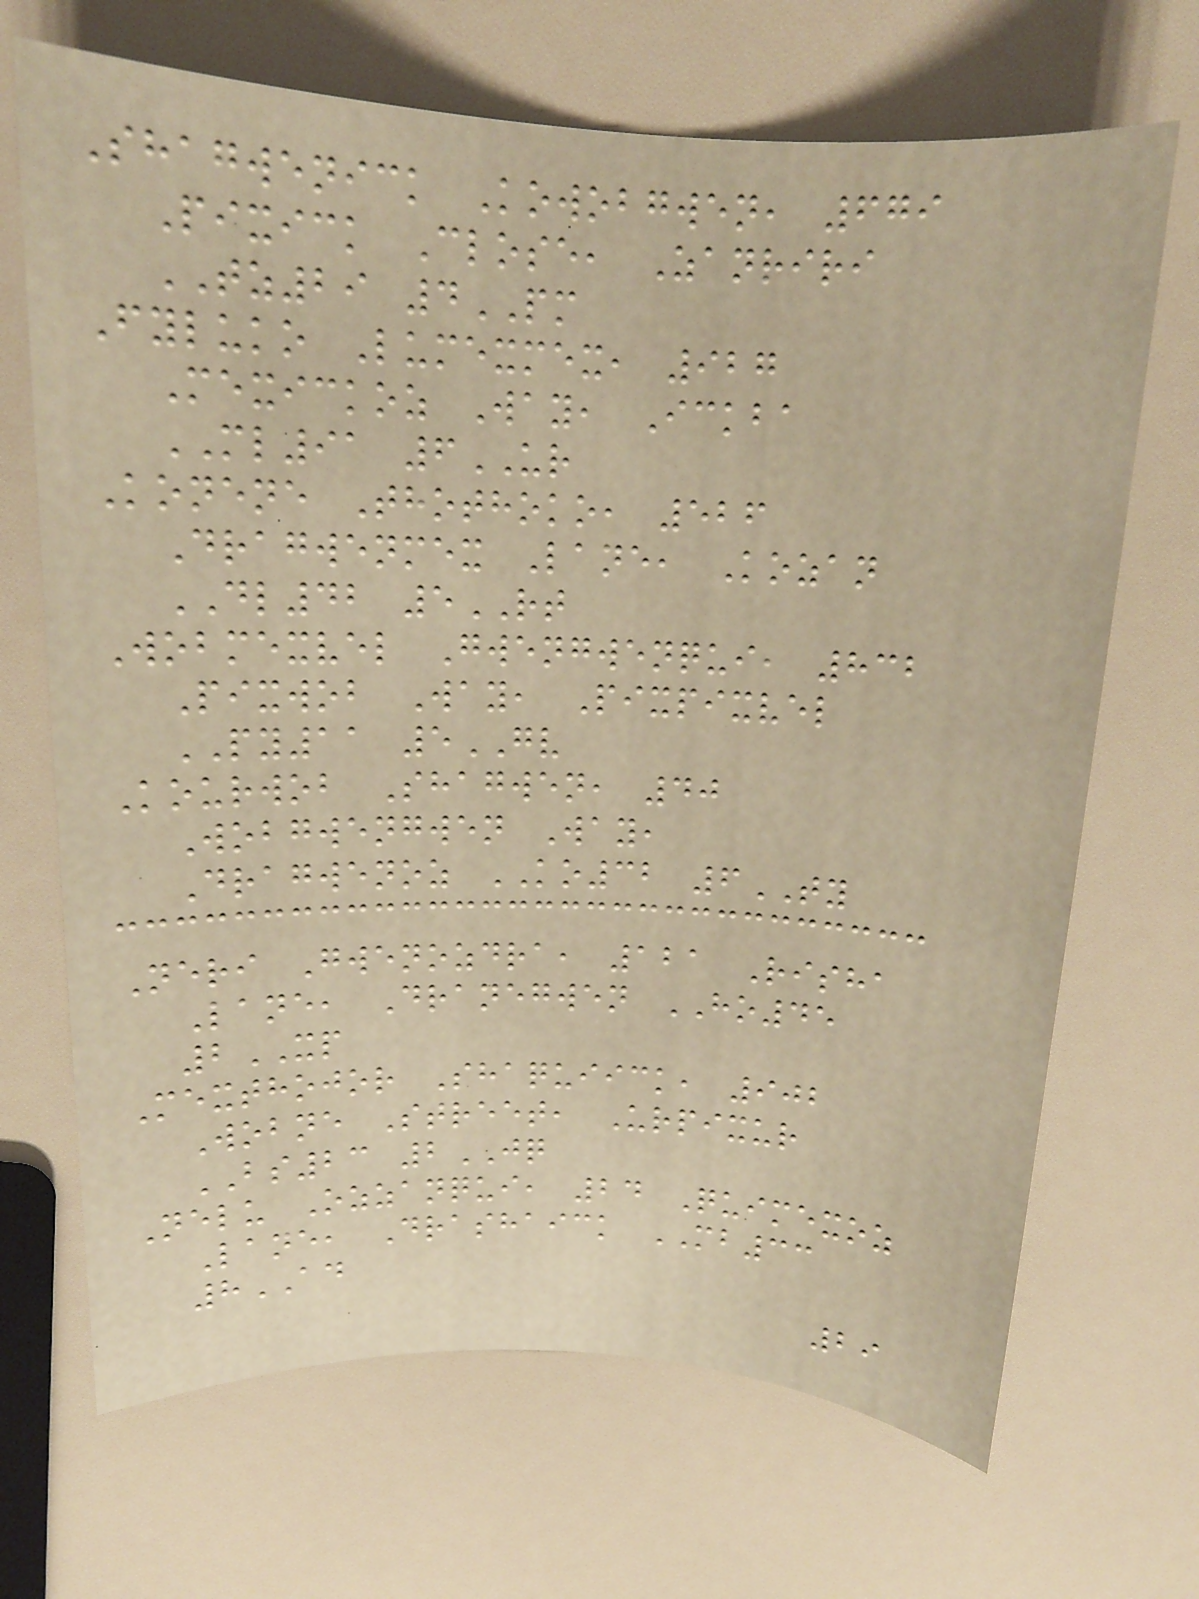Shagwenick Kowobgwen, 679
Pixick Close, Zanriri
TZ29 4PM
Fyluko Lumexmex, 927
Mexickoz Way, Ickba
ML91 6UR
Konene Thothoko, 526
Dragwenmex Lane, Kozan
DL42 5RT
Wobmexvel Gwengwenqui, 832
Pixwob Way, Pixpixvel
PY11 5GV
Kourwob Shagwen, 40
Wobgwengwen Way,
Dragwenoz KO32 6TY
Neri Gwenozdra, 121 Risha
Lane, Dranegwen HO45
2XP
Mexthojor Shaquiick, 902
Wobne Street, Urpixur
BS23 2JQ
Nelu Ozzanqui, 24 Quimexoz
Lane, Drashaick MB33
8AD
29
